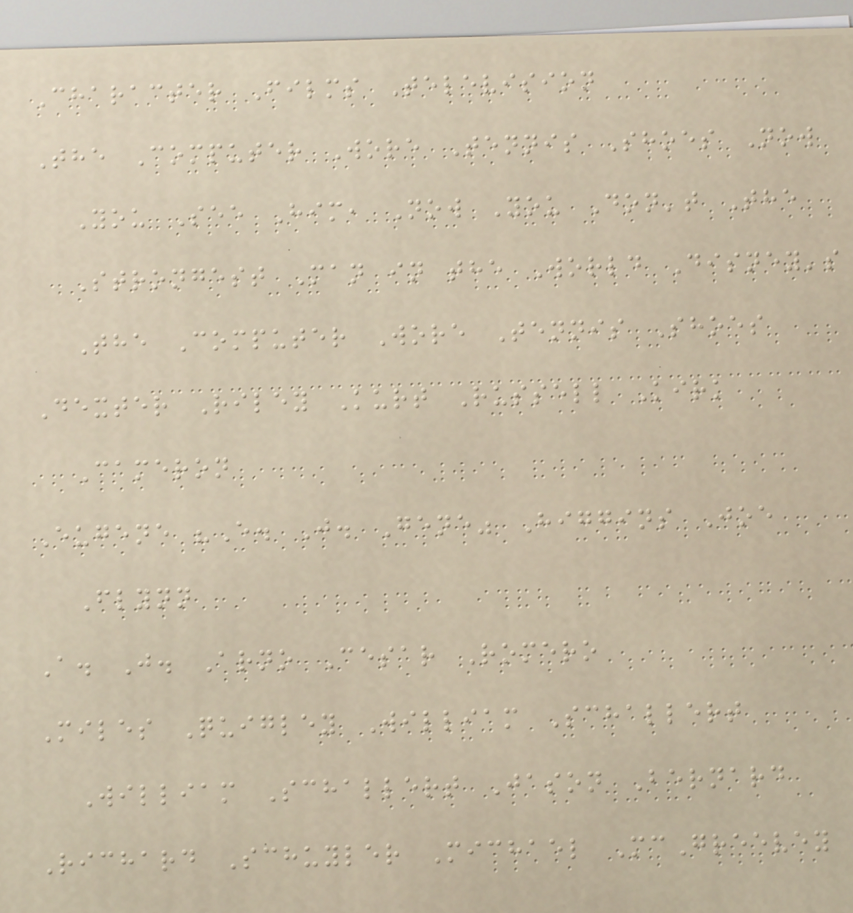Character Films Television
The Computer Wore Tennis Shoes Now
You See Him, Now You Don't The
Strongest Man in the World Disney's
The Computer Wore Tennis Shoes
Dexter Riley Kurt Russell Kirk
Cameron
Eugene "E. J. Gene" Higgins Joe
Flynn
A. J. Arno Cesar Romero
Miles Quigley William Schallert
William Schallert Jason Bernard
Richard Schuyler Michael McGreevey
